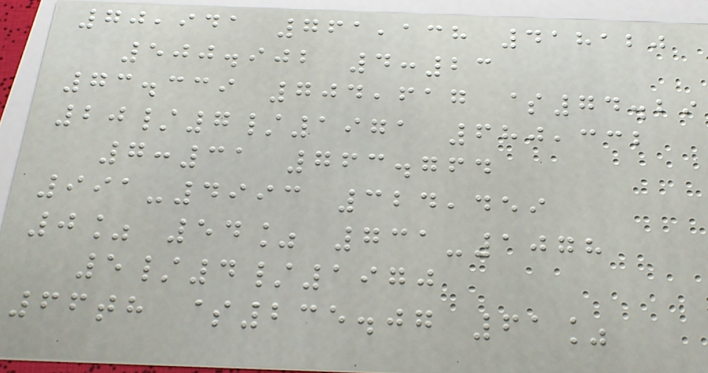70,941 761,138 418120
500.902 4:23
73.339 704,617 $74.29
20/7/1971 680,332
7:31 763.764
991-4993 324,459
0% 54% 731-1078
5/4/1970
66th $235.07 61%
